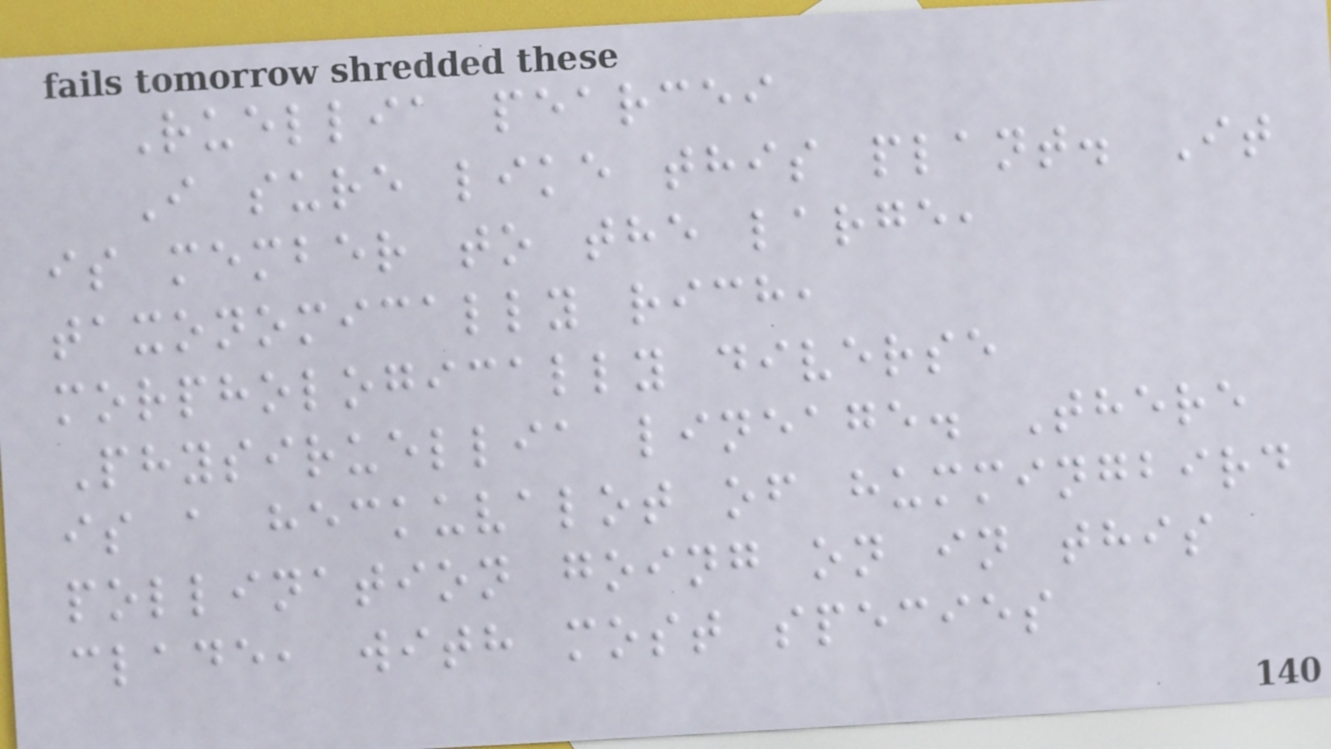Ruellia pearcei
I sure like this plant. It
is member to the large,
taxonomically rich,
morphologically diverse
Physiruellia lineage. There
is a heckuvalot of hummingbird
pollination going on in this
clade, with most species
